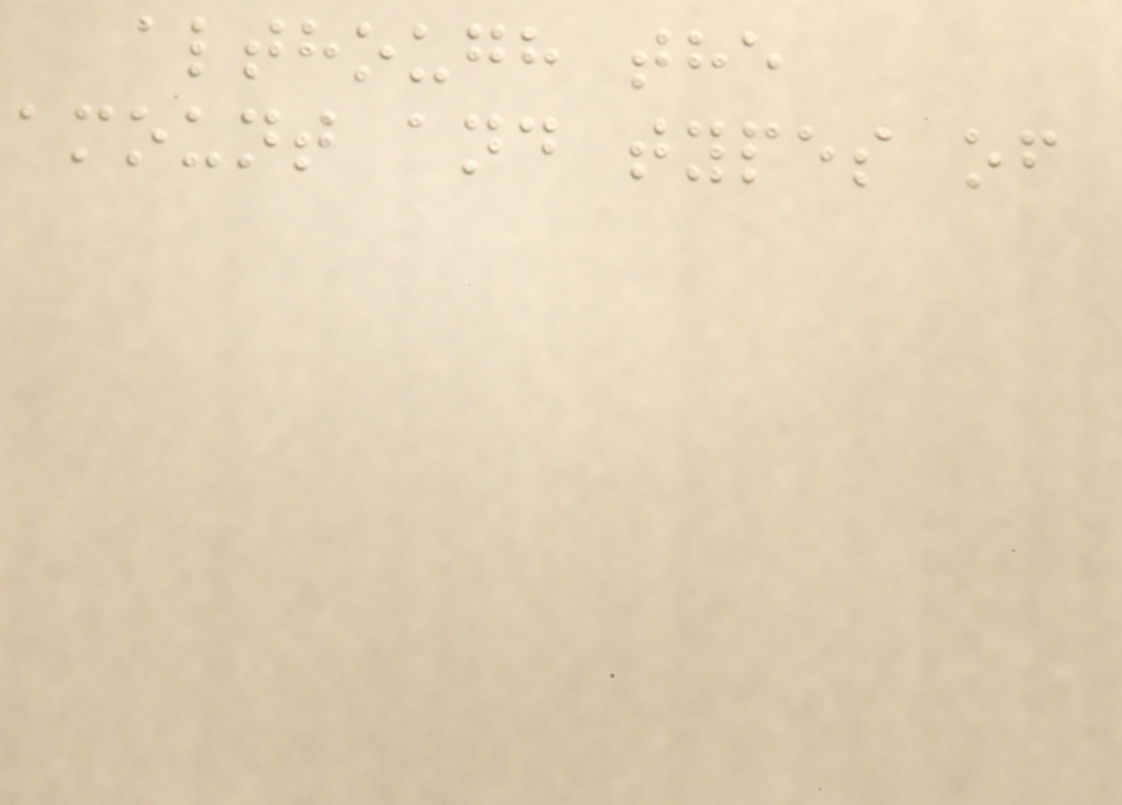although the
amount and types of
